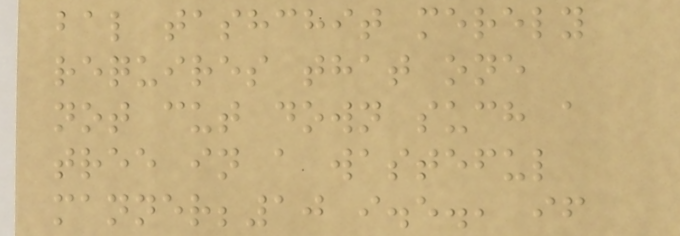bal tashchit merely
requires that one
not cut down such a
tree in a wasteful
manner;10 i.e., if
